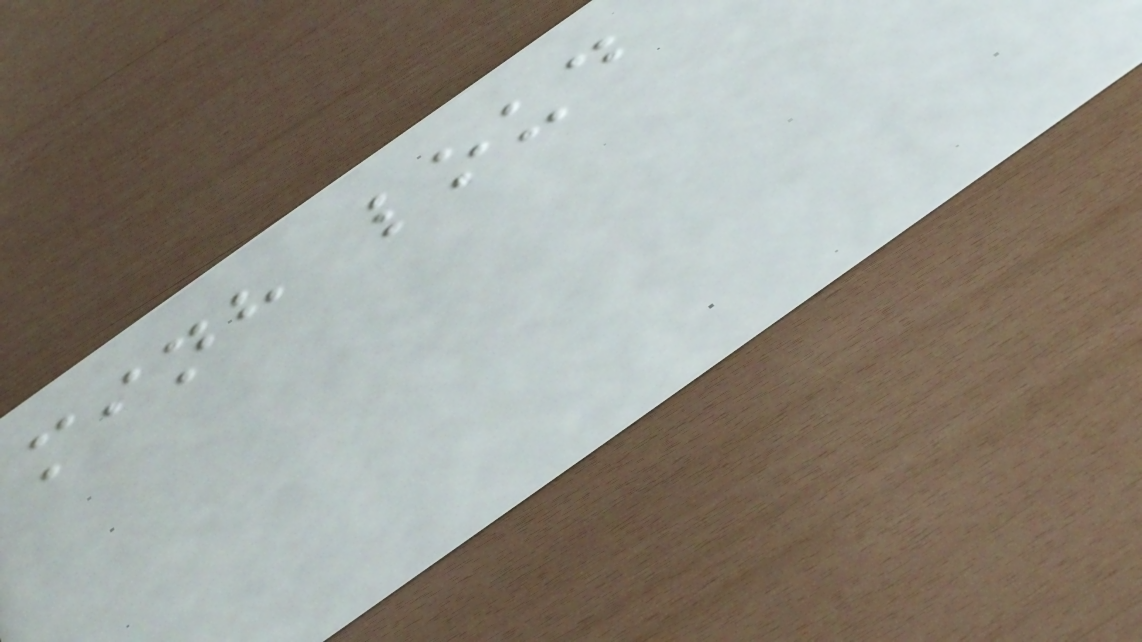minh loud
